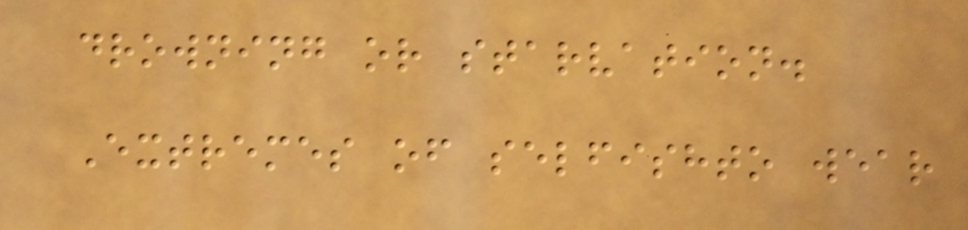drowning or starvation.
Extremes of selfishto wear
